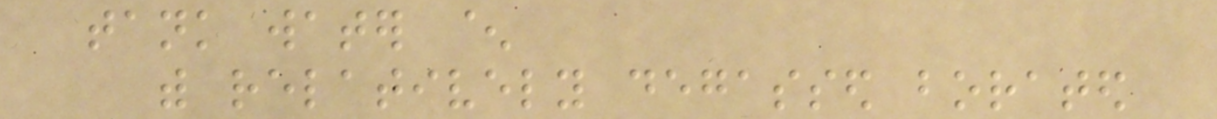tank water ^
with relatively degassed borated
